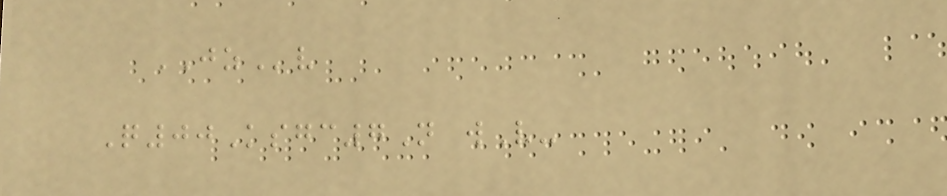JZv
Q00Ksgc7N wV-
